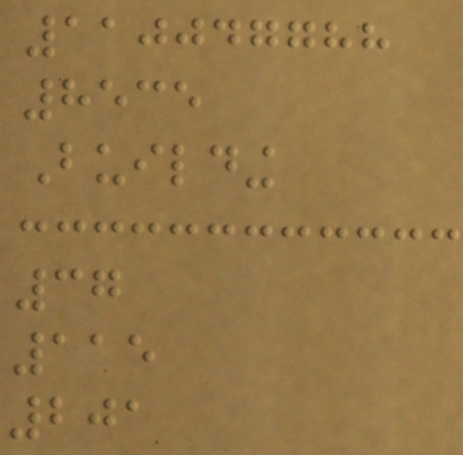110047788
8535
Building
37
115
201
